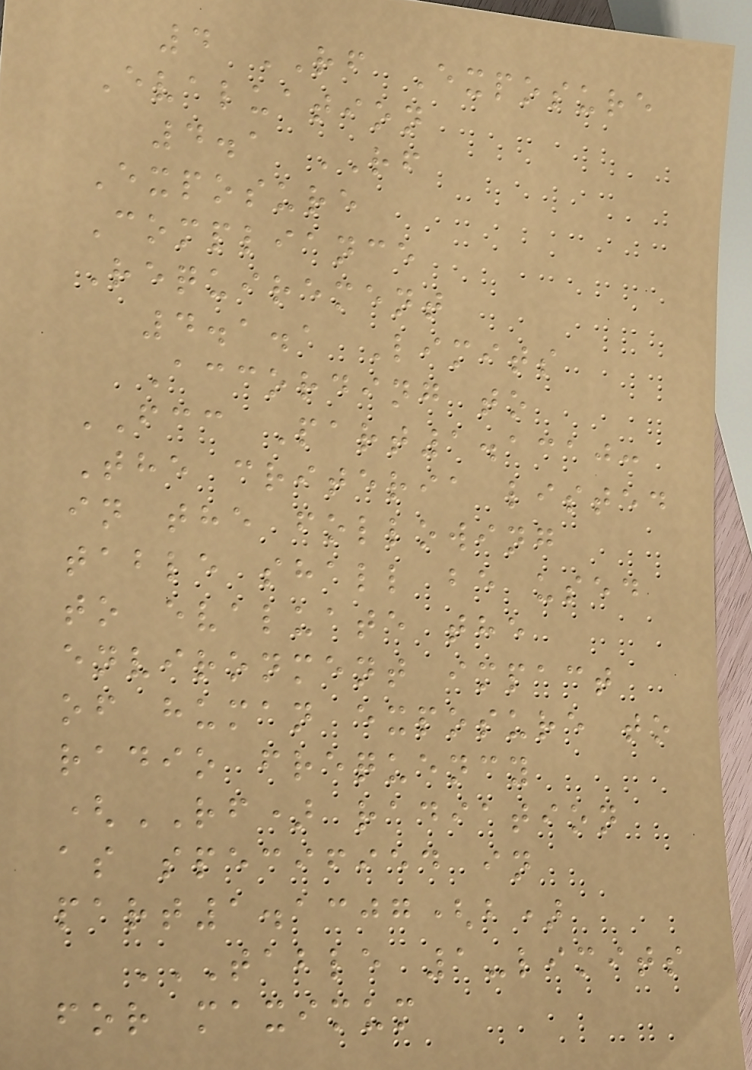4 RF Exposure
Evaluation
4.1 RF
Exposure
Compliance
Requirement
4.1.1 Limits
According to
FCC Part1.1310:
The criteria listed
in the following
table shall be used
to evaluate the
environment impact
of human exposure to
radio frequency
(RF) radiation
as specified in
part1.1307(b)
TABLE 1-LIMITS
FOR MAXIMUM
